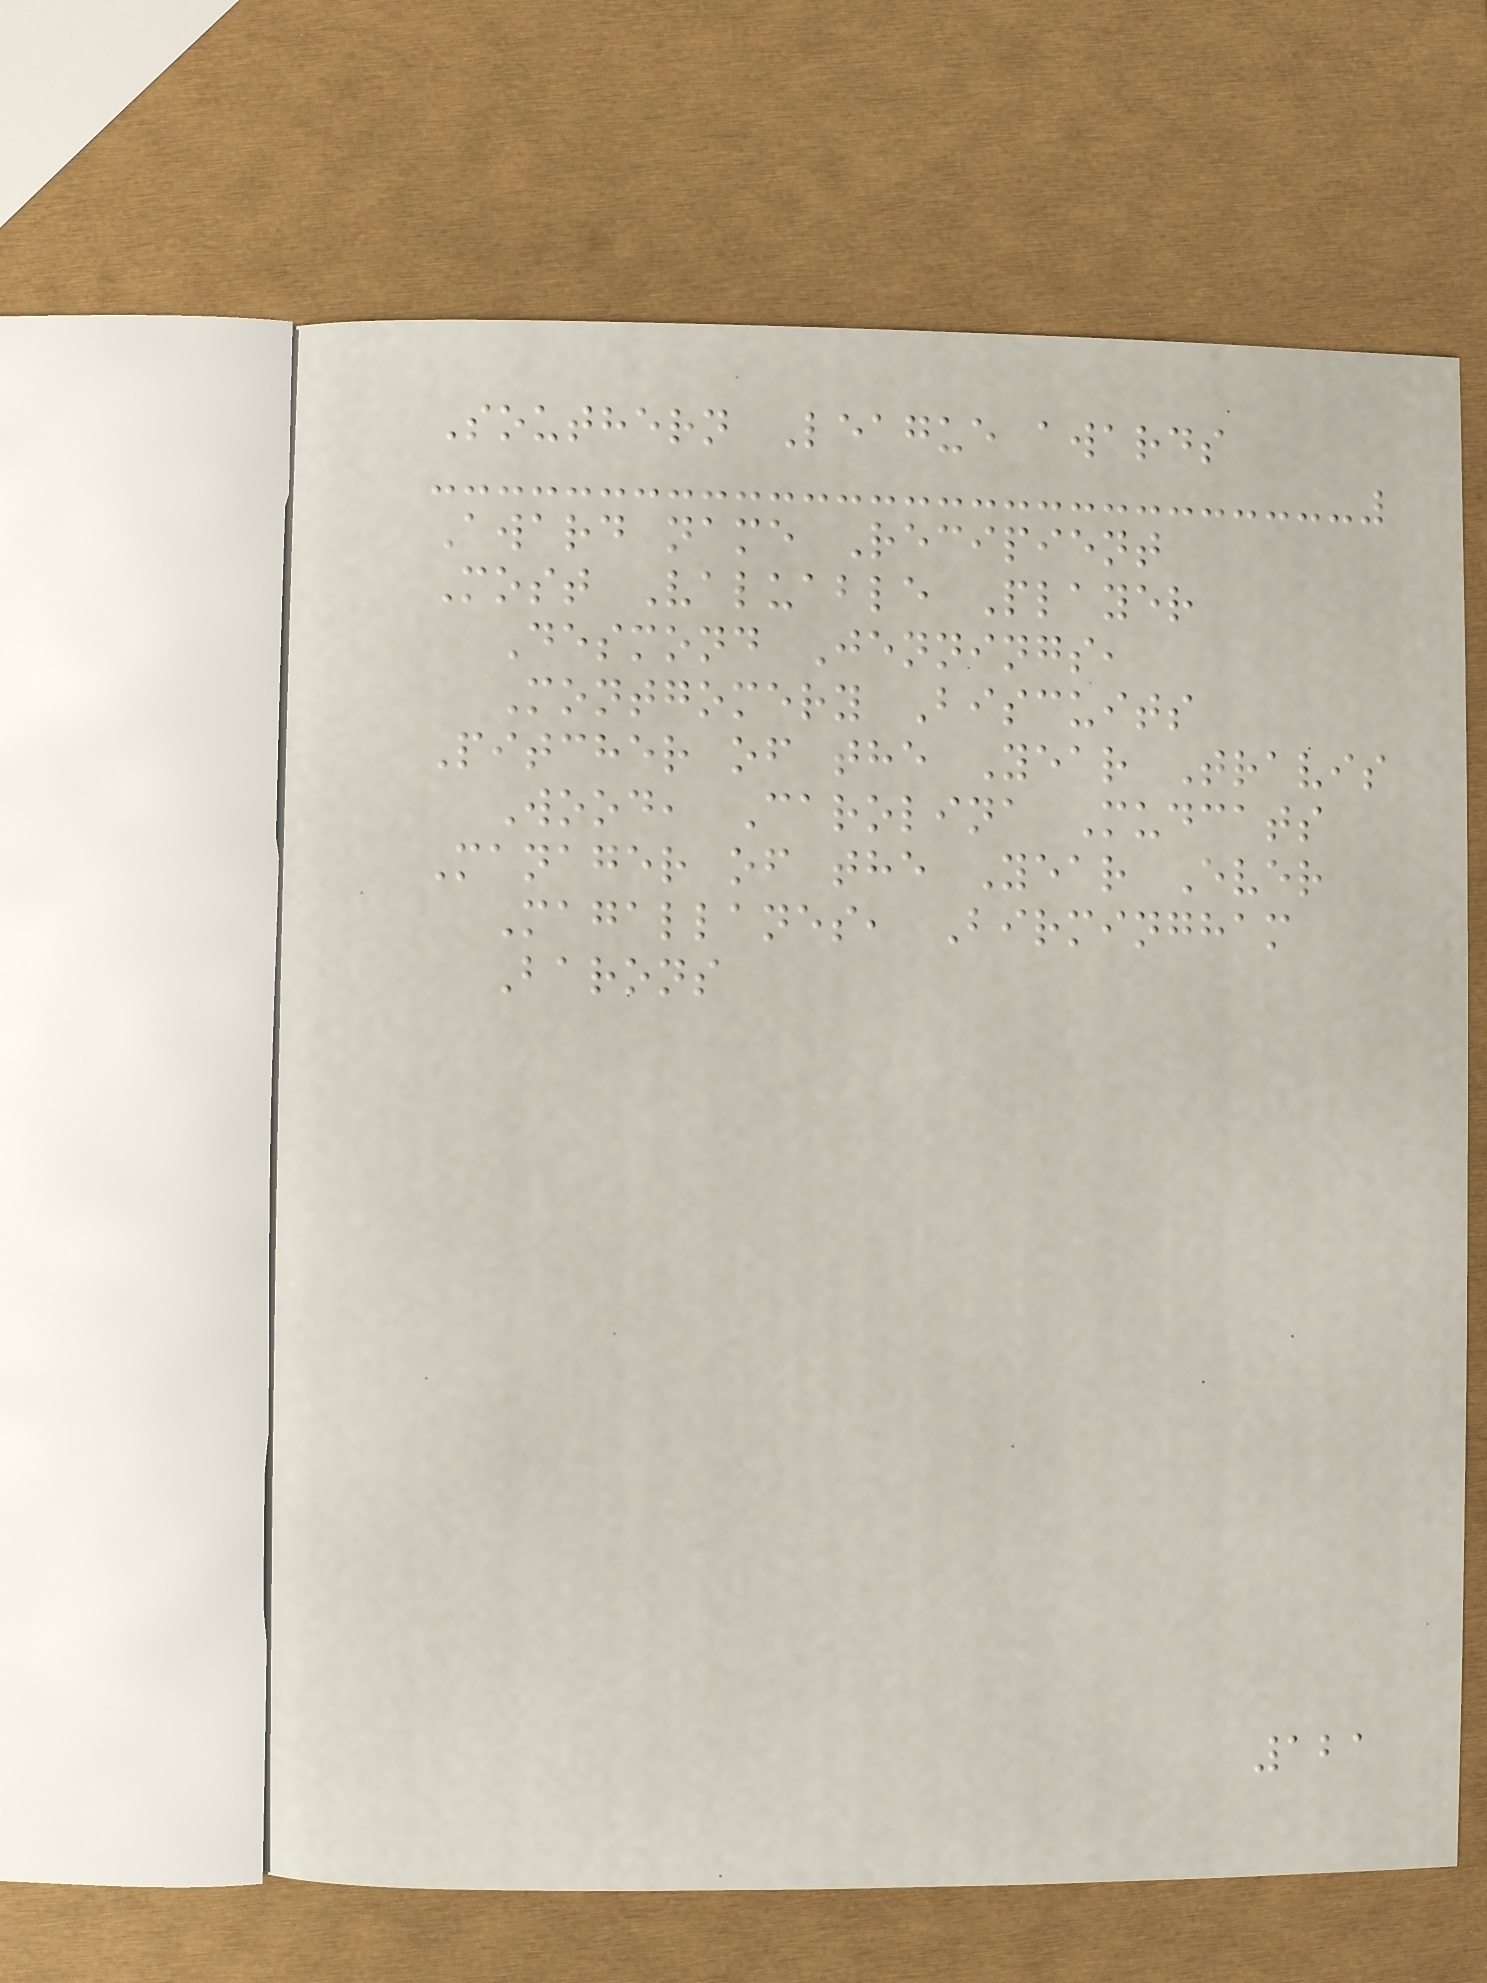Southern League awards
Award name Recipient
Most Valuable Player
Desmond Jennings,
Montgomery Biscuits
Pitcher of the Year Travis
Wood, Carolina Mudcats
Manager of the Year Ever
Magallanes, Birmingham
Barons
121
